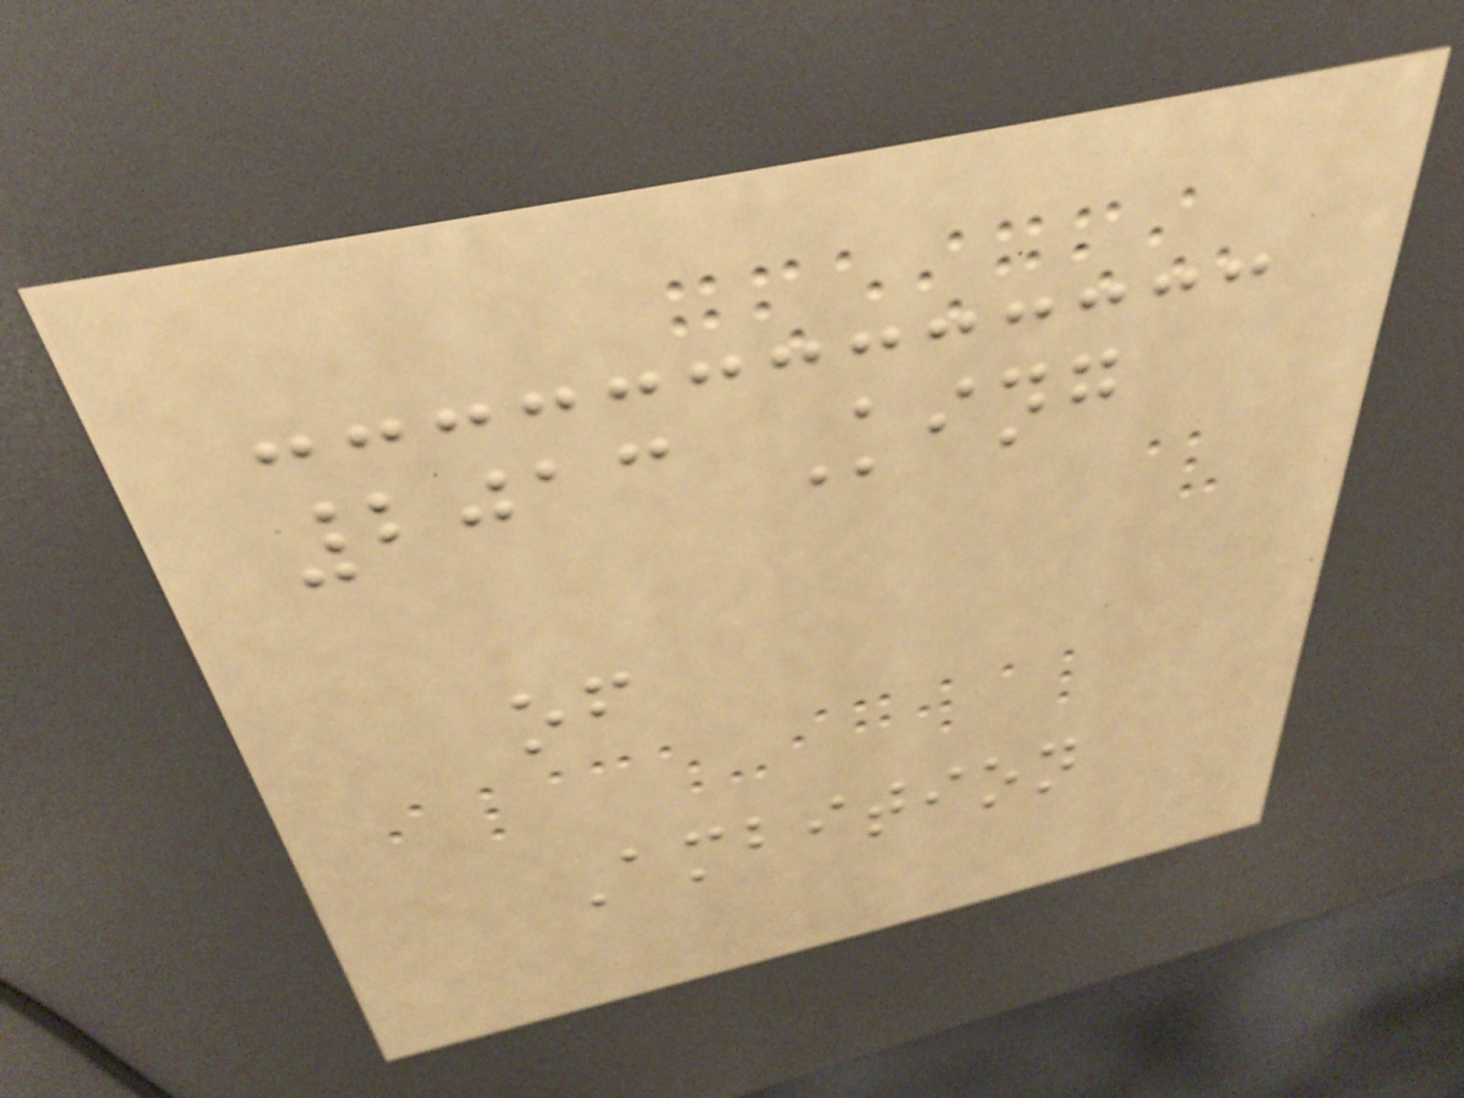2013 King
of
Ambition
